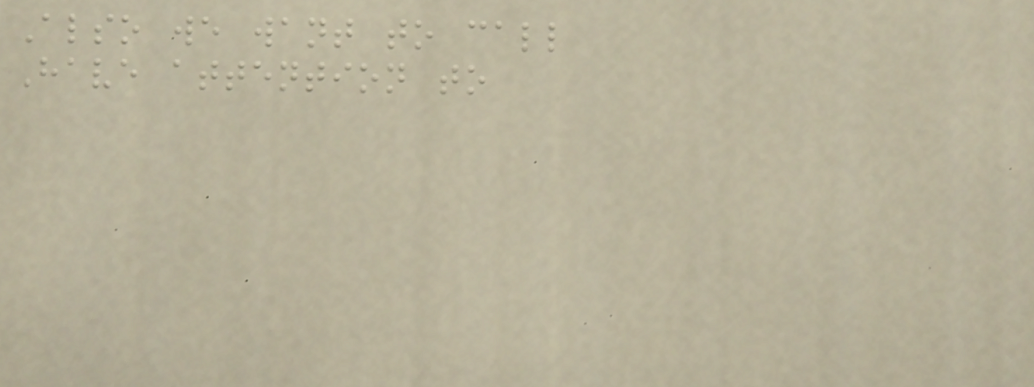Also we want to call
Have attention to
